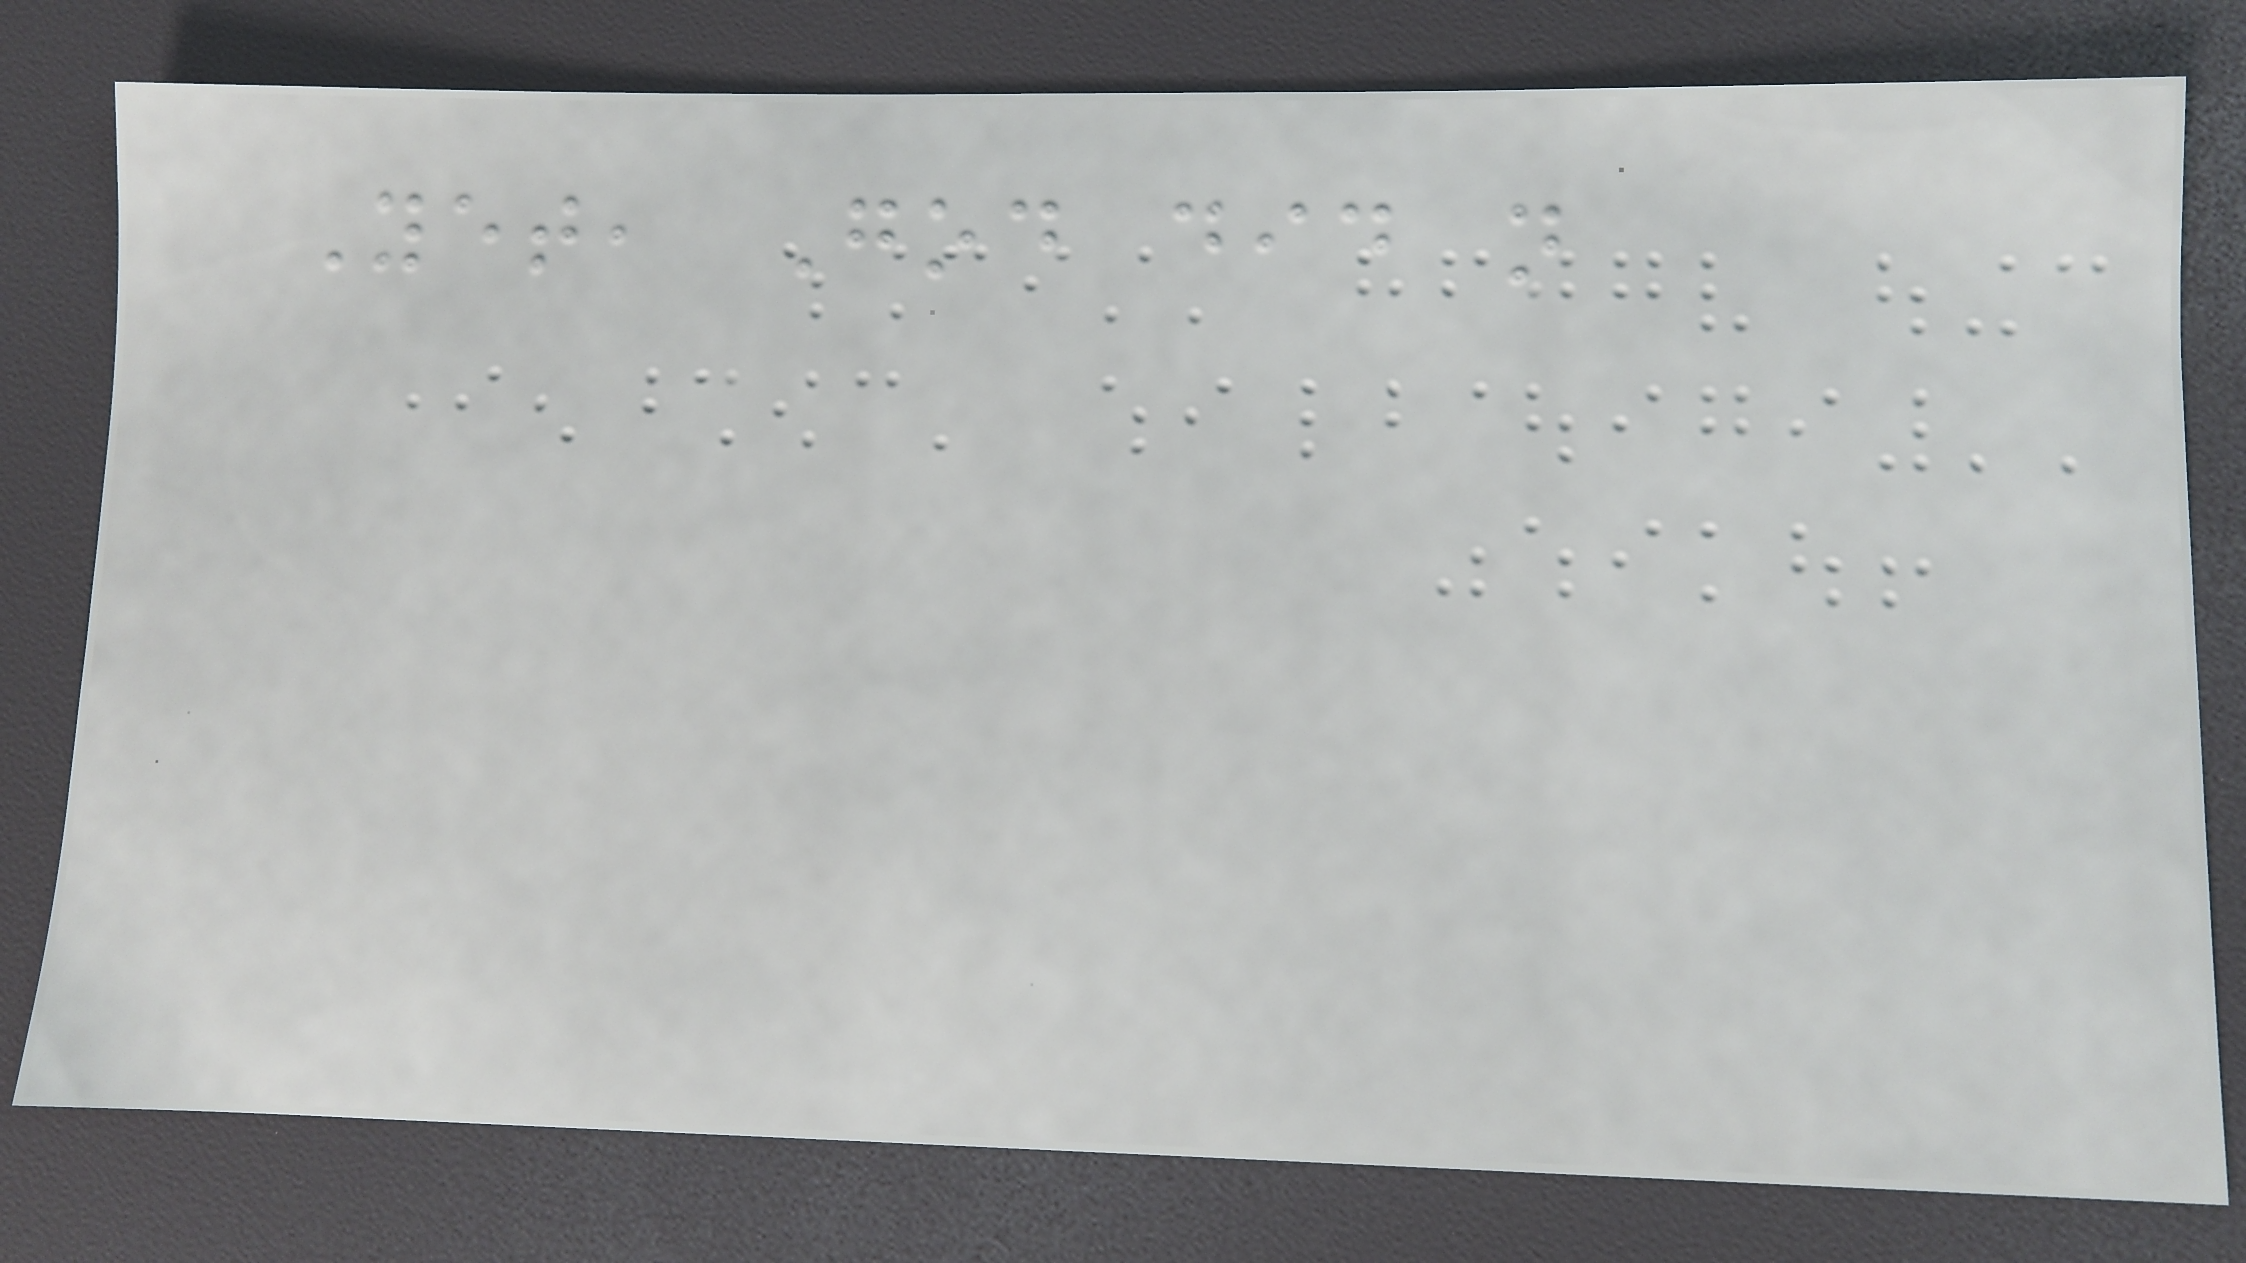Yet, God did not
